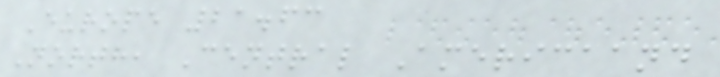Europe 21.63
North, Central Americaand
